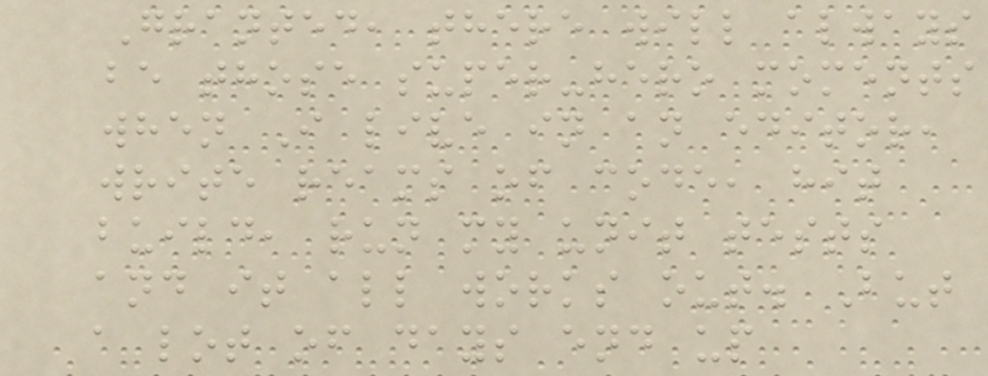Granted, there will always
be those super-hero moments
when I live in an editor,
write reams of code, hit
build, run my unit tests
and it all works out. But
a lot of days end up
